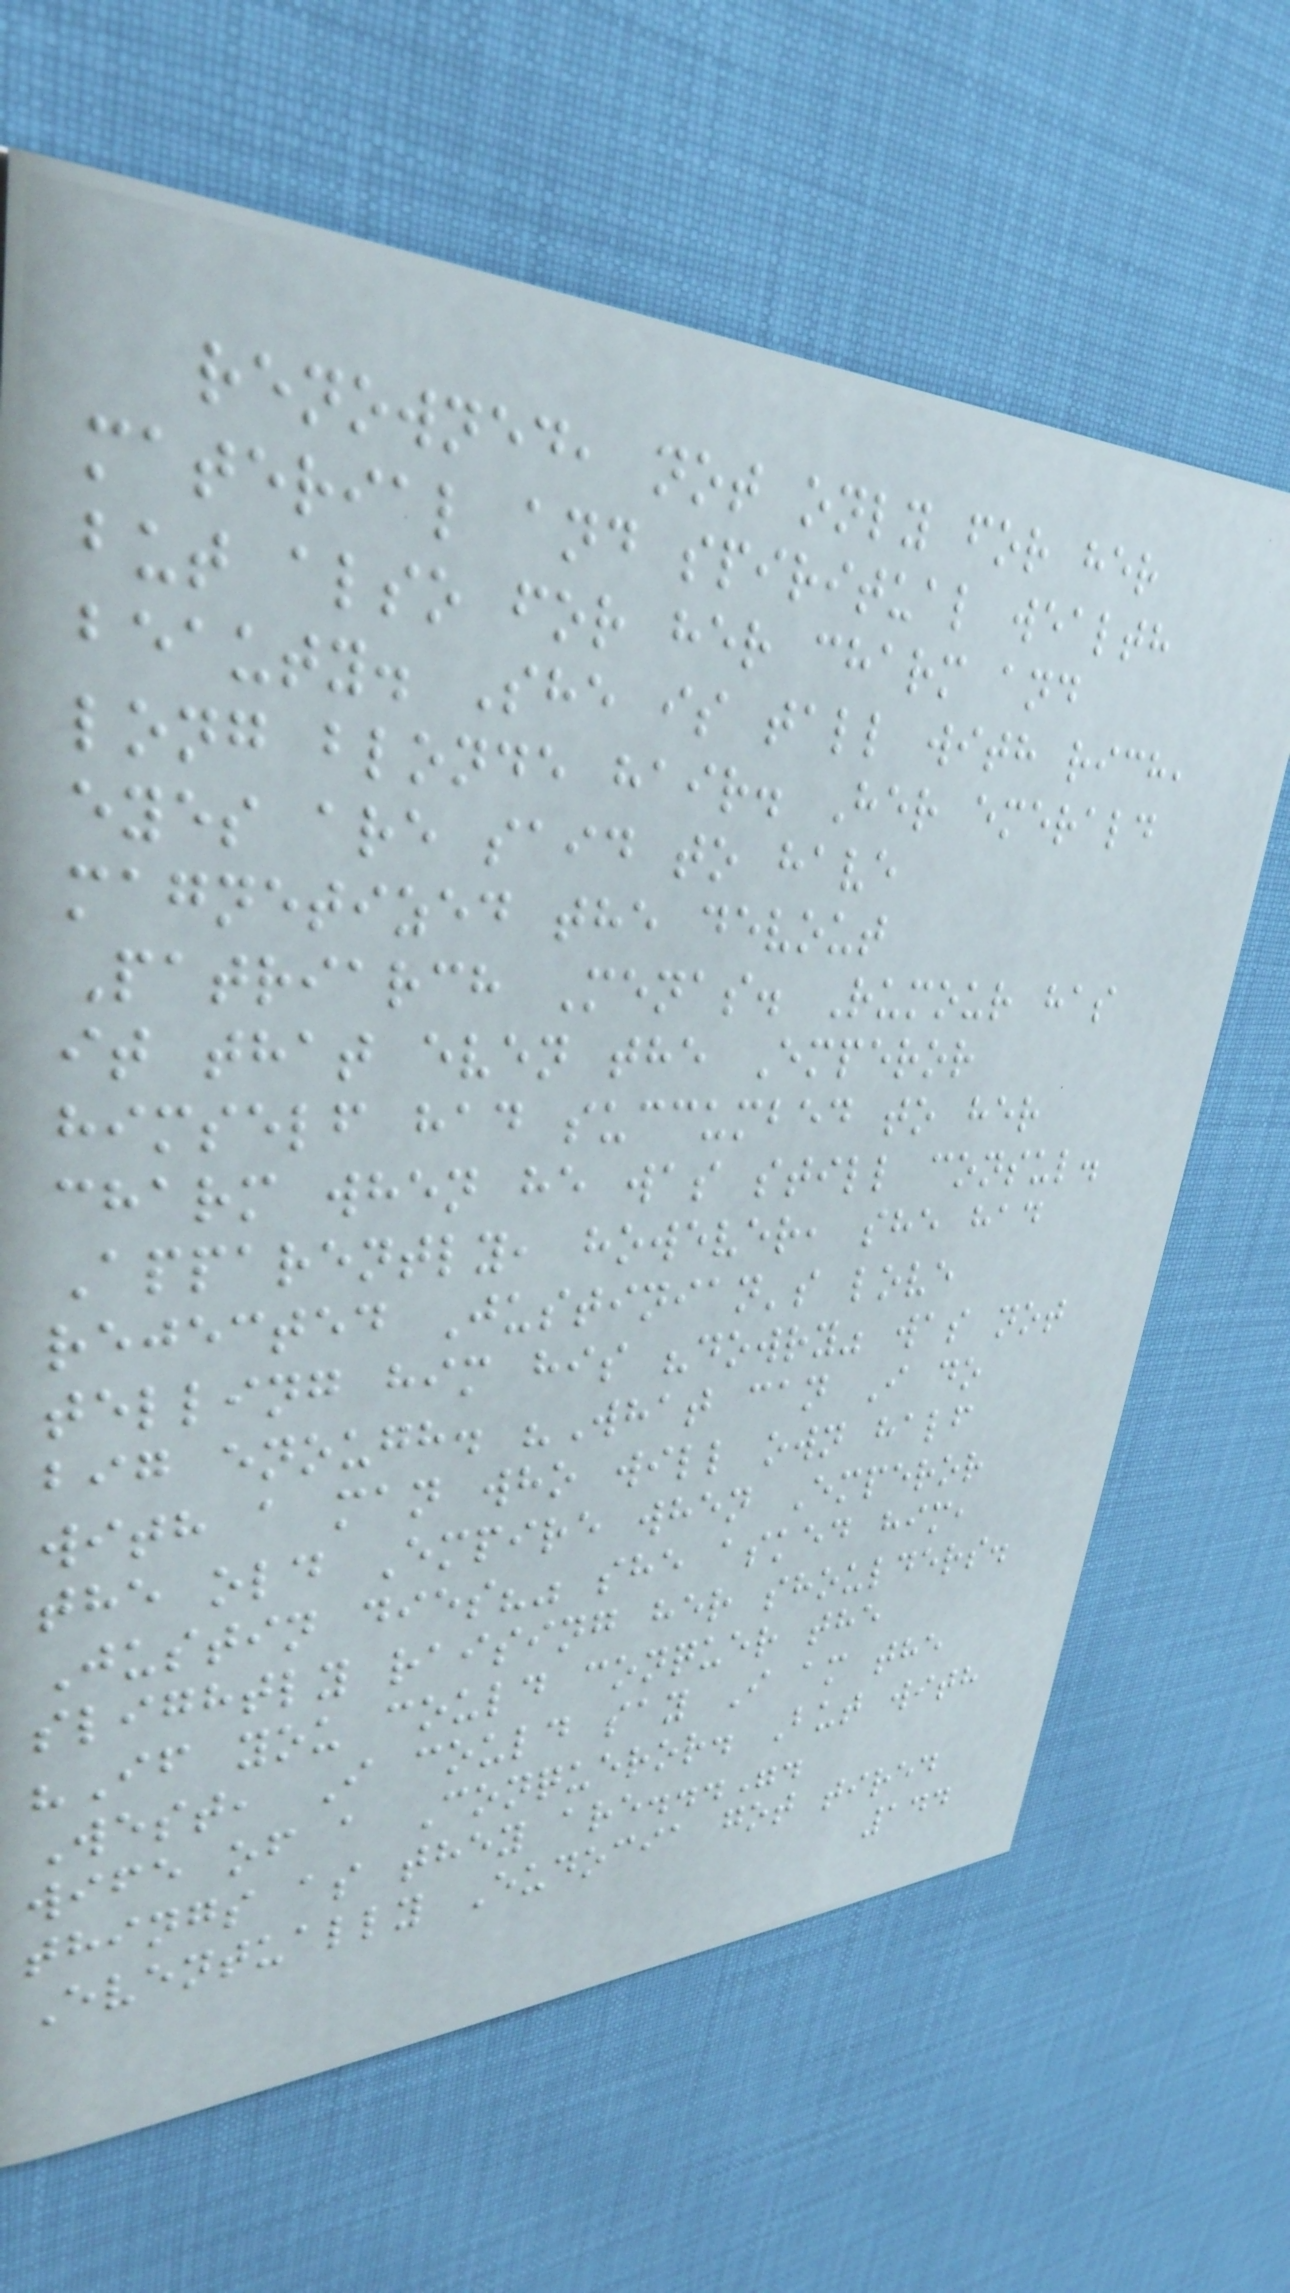renowned, not only for her
material and spiritual wealth
but also for her charm and
beauty. She is tall with rich,
long blonde hair. Her emerald
eyes are said to have
magnetized the devout
Patriarch Menas. Rumour has
it that even the Emperor
himself had succumbed to her
charm when he was still consul.
Apparently, however, she had
rejected Justinian's love
telling him his "dowry" was not
big enough. "What can I do
with a man who will own half
the old Empire when Emperor
Justin dies?" she asked him,
slightly raising her shoulders.
"If you could conquer the
West, I could say I am the
wife of a Conqueror. But with
things as they are...".
Eventually Eudocia got tired
144
